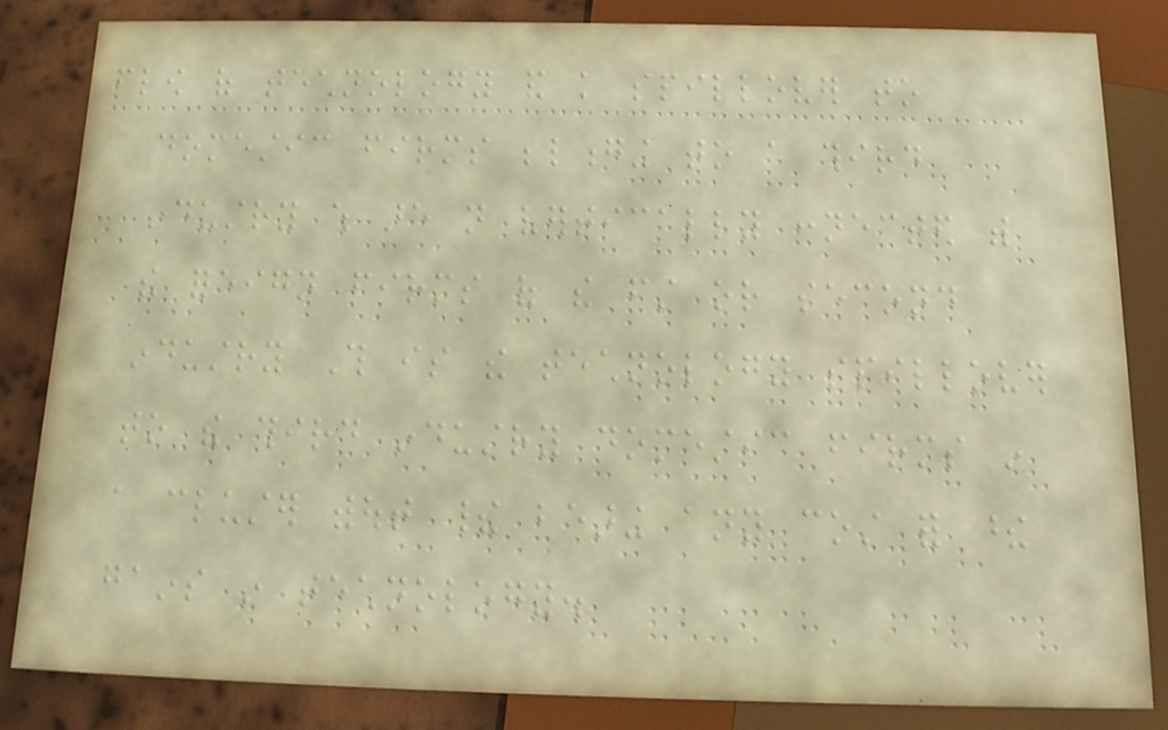flow of technology and knowledge spillover to
domestic firms belonging to a third
industry which are not vertically connected with
the foreign firms of the first or second
industry This is the technology spillover
to the third industry domestic firms in
a cluster without their bearing any cost for these
gains in technology.
